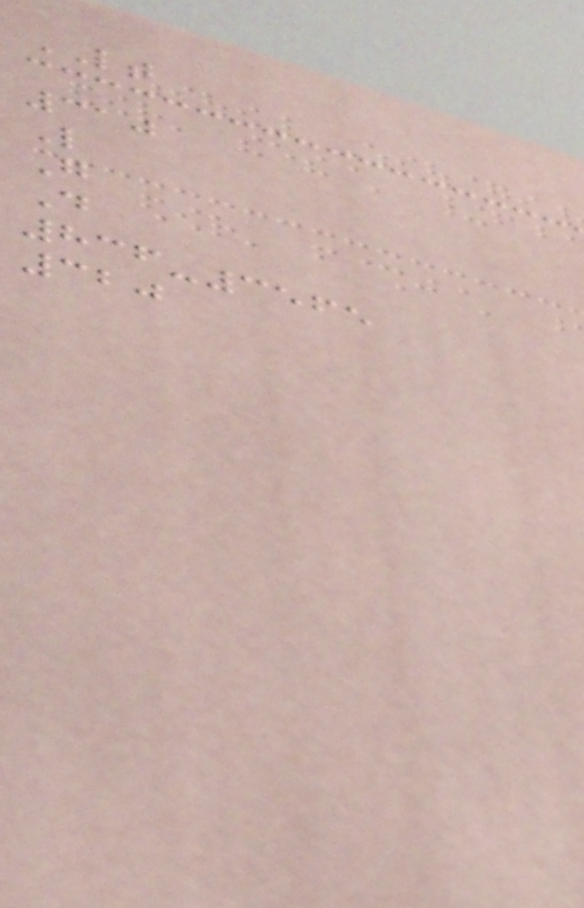LT
310
L
G
D
836-3565
320
